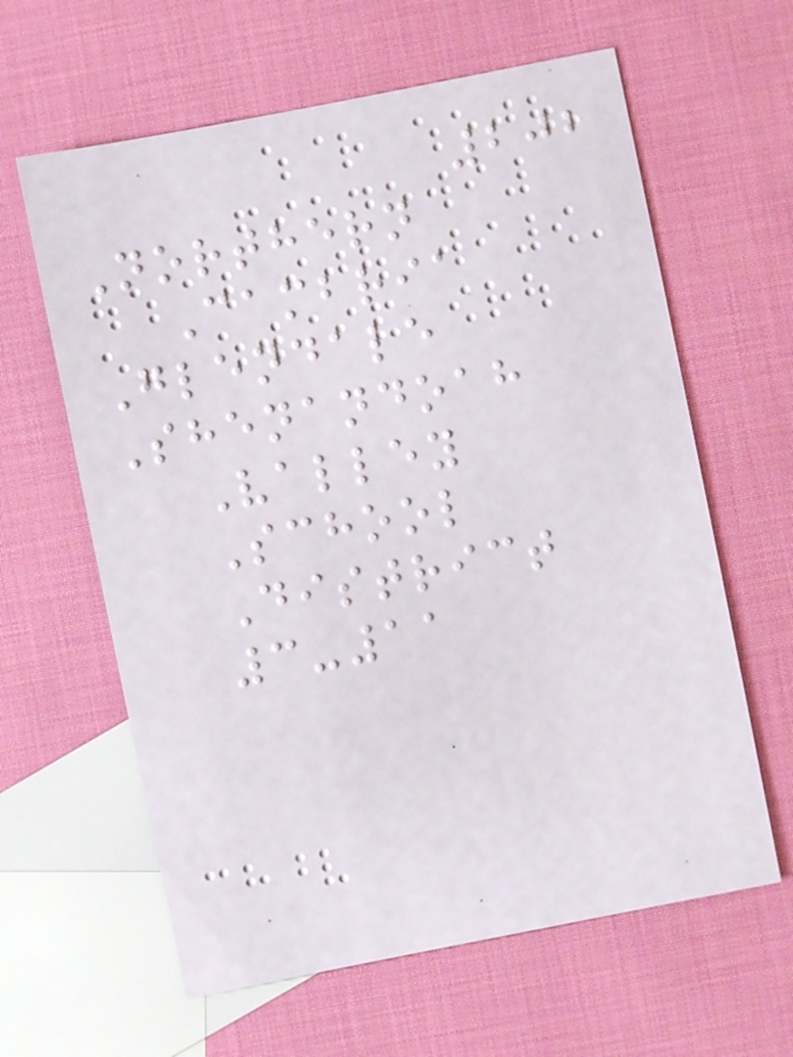202
Northern
Cambria
Glendale
Shenandoah
Valley
School
District
3-11
